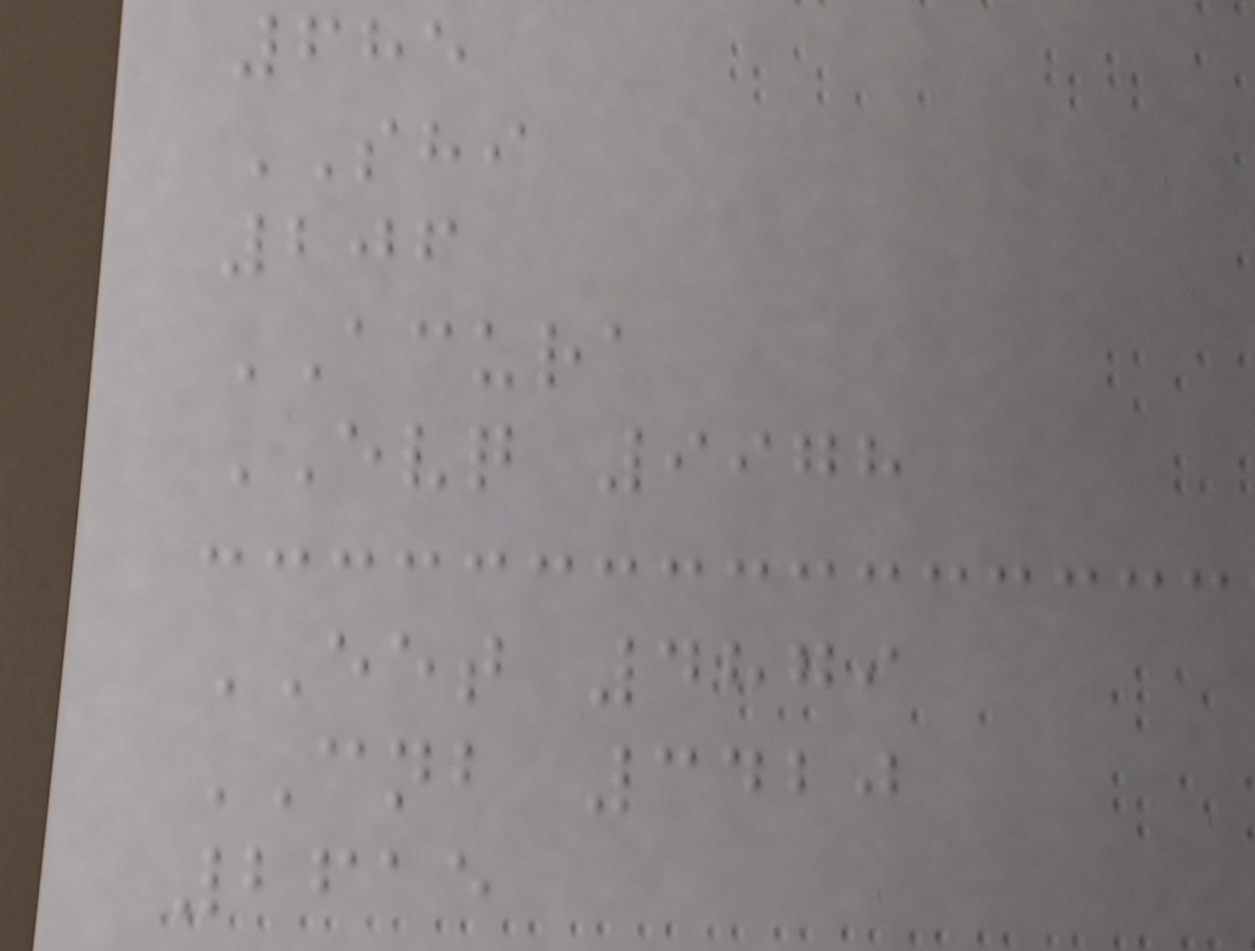685
SHI
206
ACURA
EVQ 9978
EET 4879
CNB 3420
2615
